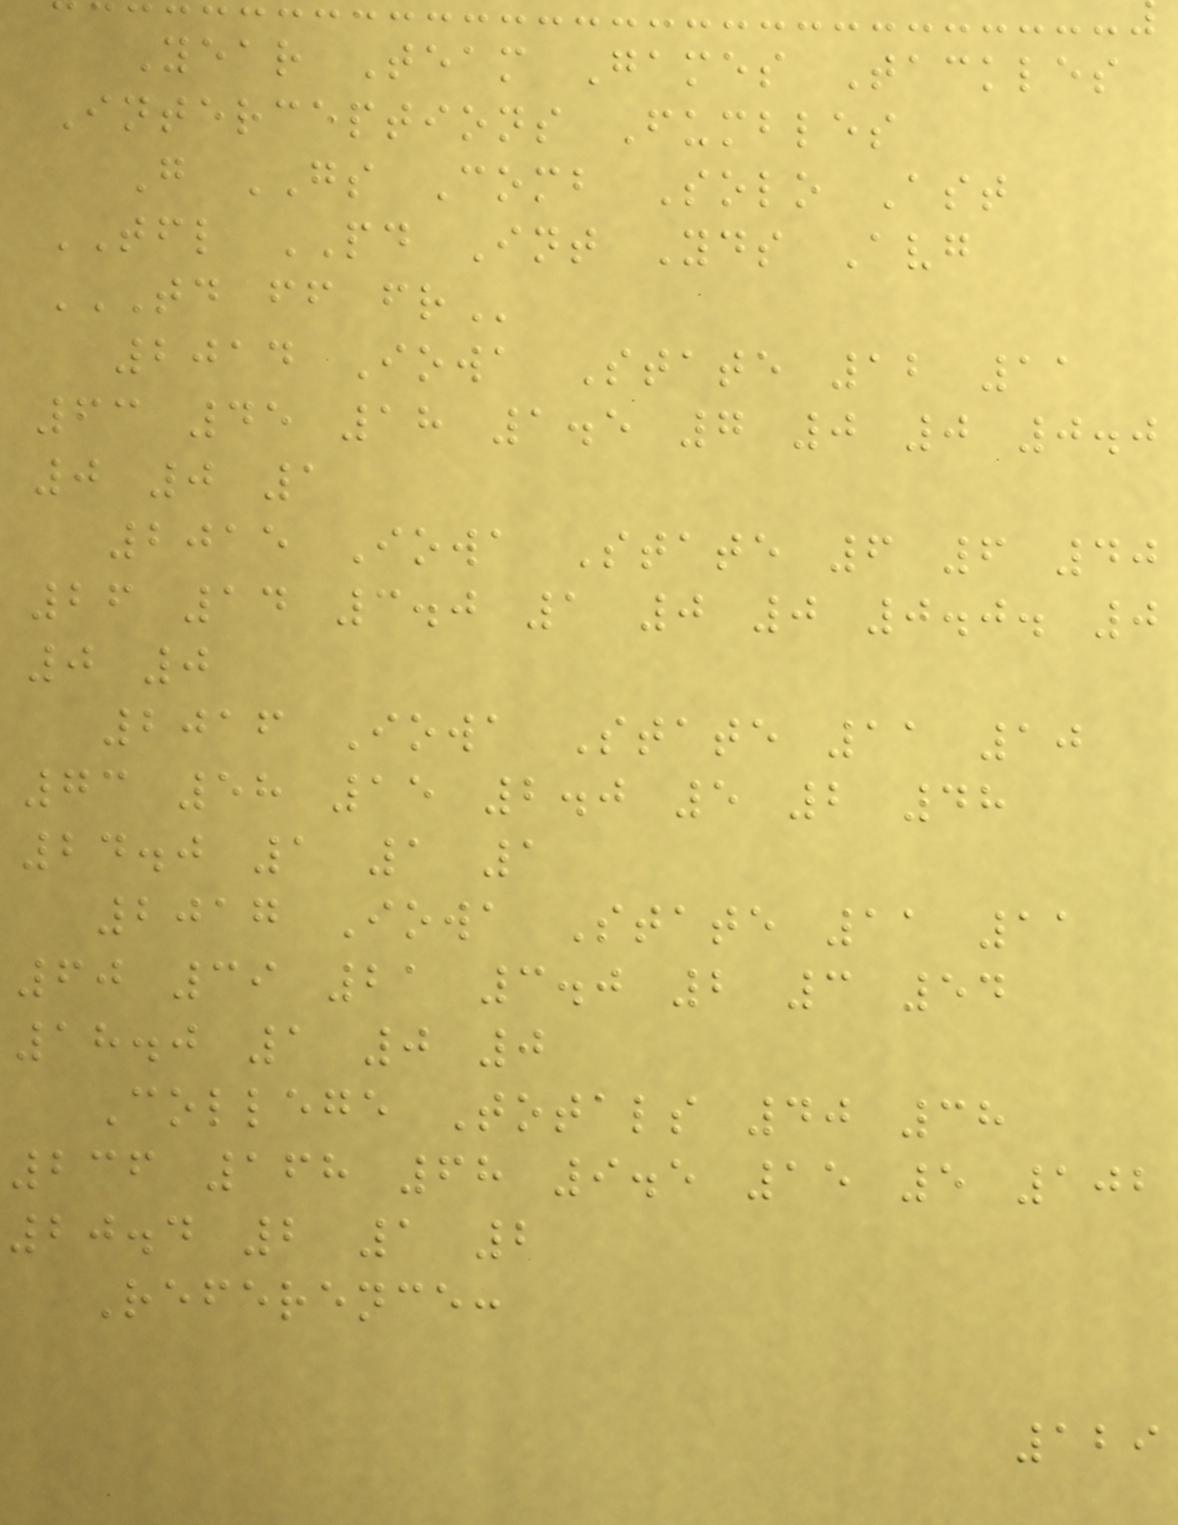Year Team Games Tackles
Interceptions Fumbles
G GS Comb Solo Ast
TFL PD Int Yds Avg
TD FF FR
2014 Iowa State 12 11
63 45 18 1.5 7 0 0 0.0
0 0 1
2015 Iowa State 6 6 40
26 14 3.0 1 0 0 0.0. 0
0 0
2016 Iowa State 11 10
73 58 15 2.0 5 2 48
24.0 1 1 1
2017 Iowa State 11 11
60 39 21 3.0 2 3 54
18.0 1 0 0
College Totals 40 38
236 168 68 9.5 15 5 102
20.4 2 1 2
Reference:
129
